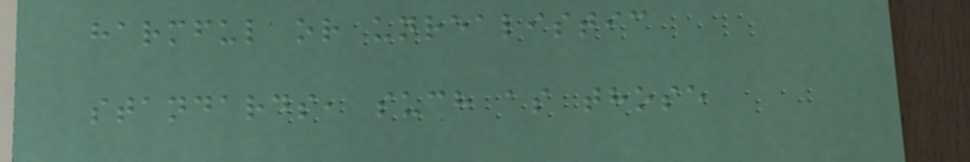harmful or unrealistic
standards, such as those
